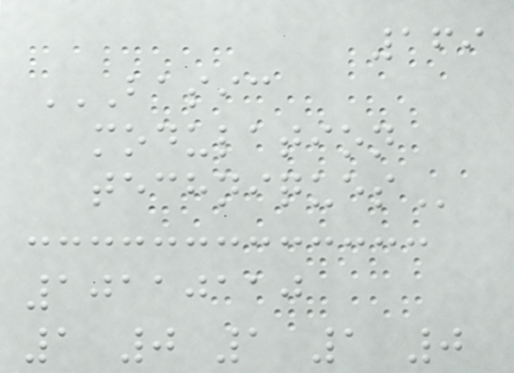169
BASIC
MODULATION
TECHNIQUES
10110110
1 0 1 1 0
